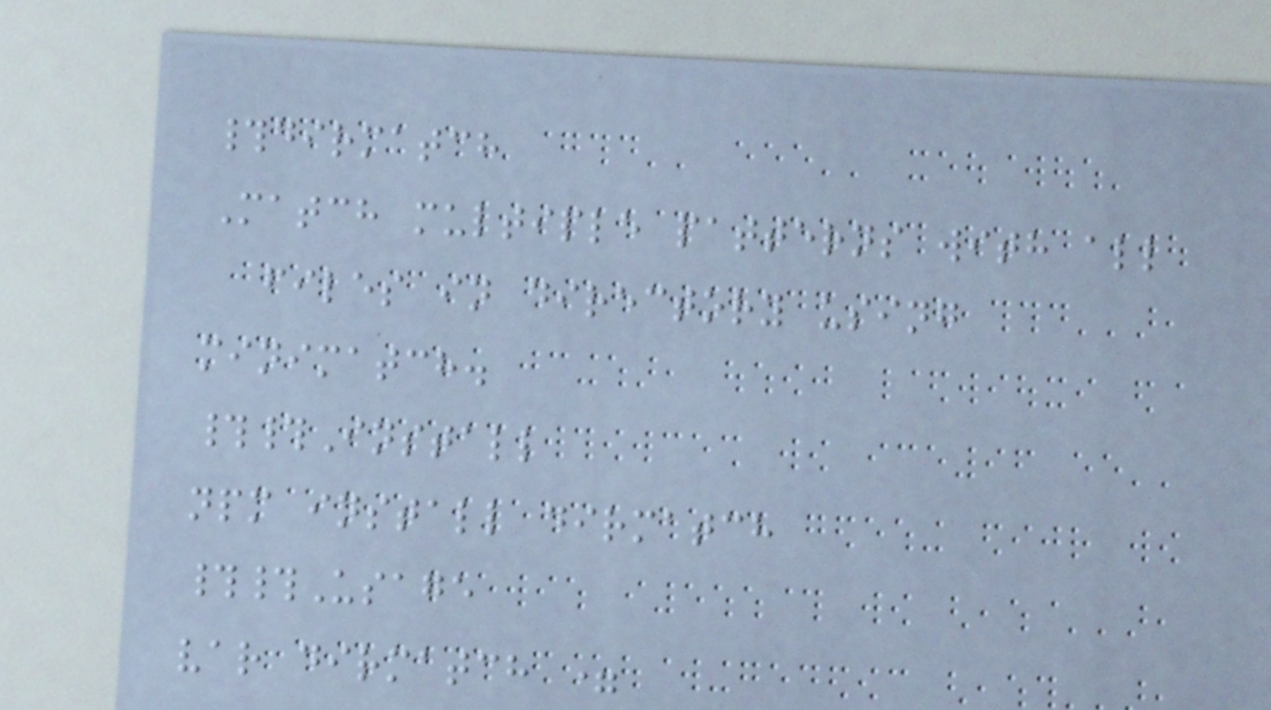#dirmatch
Match multiple patterns with all
files in directory using
minimatch.
##Install
npm install dirmatch
##Usage
var dirmatch =
